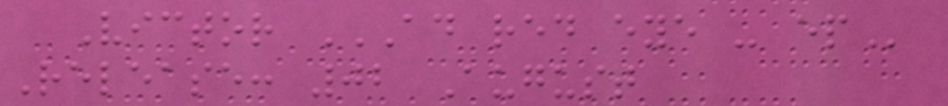Victor AD RED EYE - EP
Release: 02 August
